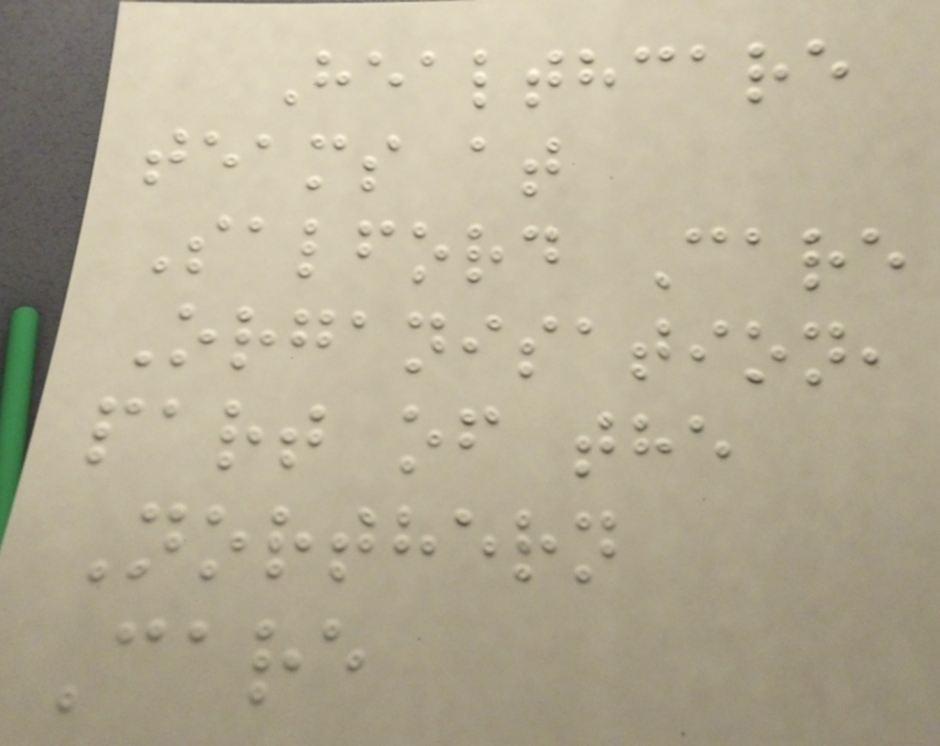Healthcare
teams at
Salford Care
Organisation,
part of the
Northern
Care
